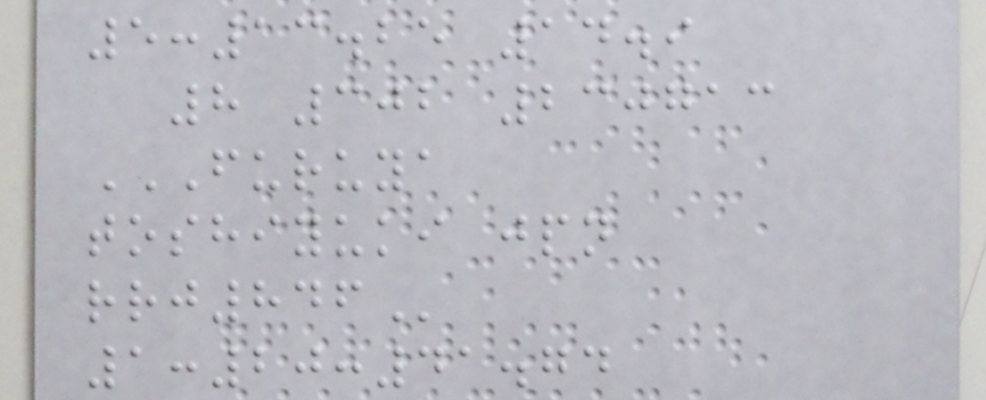5:13.25 14.9
8 302 230713
FURUYA
TOSHIYUKI JPN
RRJ846
1:20:41.74
